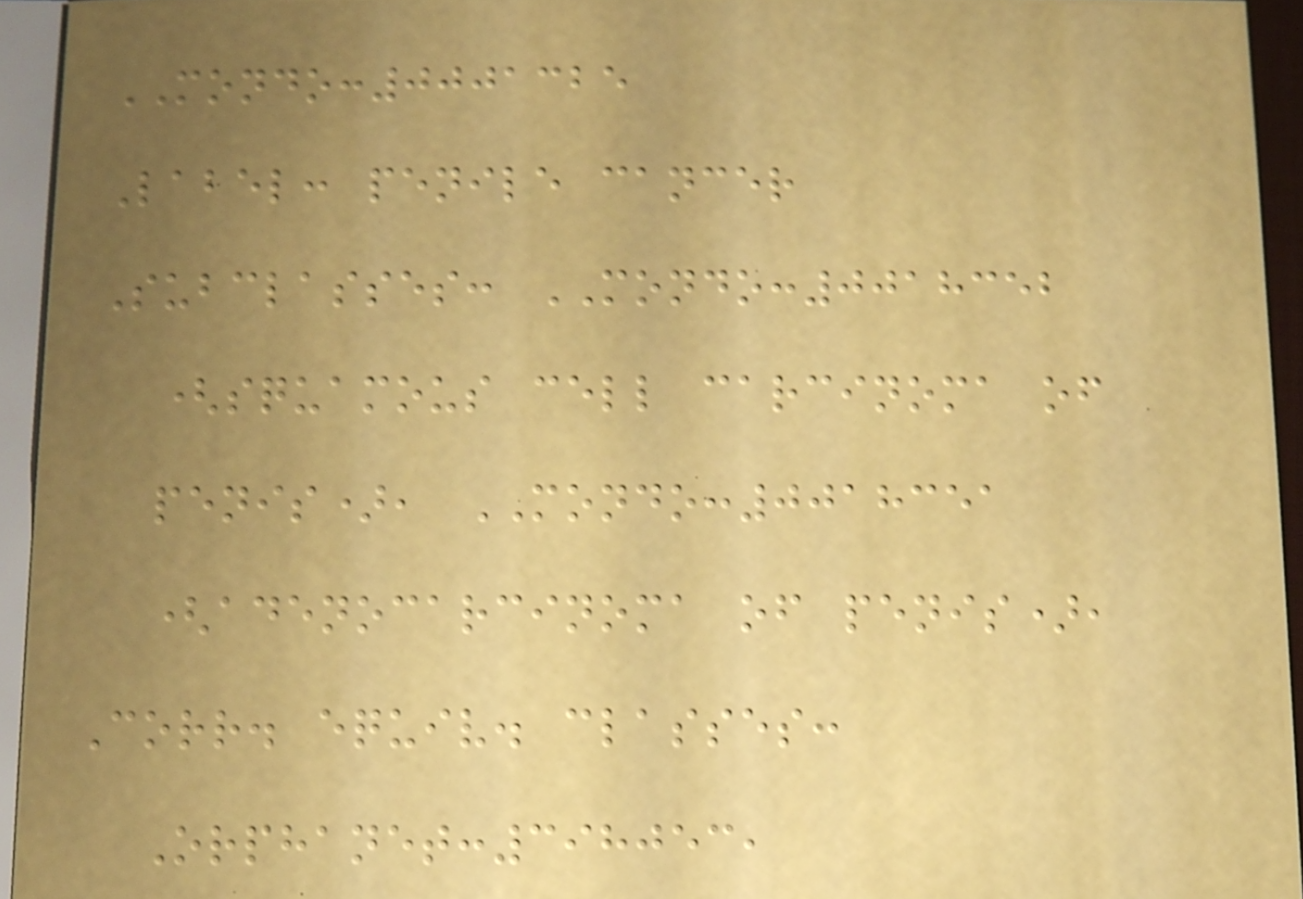MONDO:0001325
Label: penile cancer
Subclasses: MONDO:0018352
(squamous cell carcinoma of
penis), MONDO:0018351
(adenocarcinoma of penis),
Corr. equiv. classes:
Orphanet:398053,
